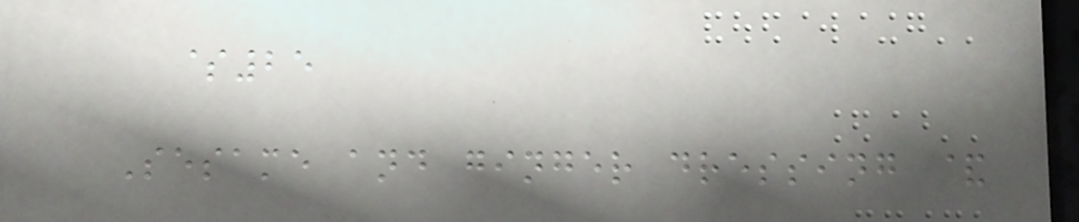$25
Sesame and ginger dressing &
